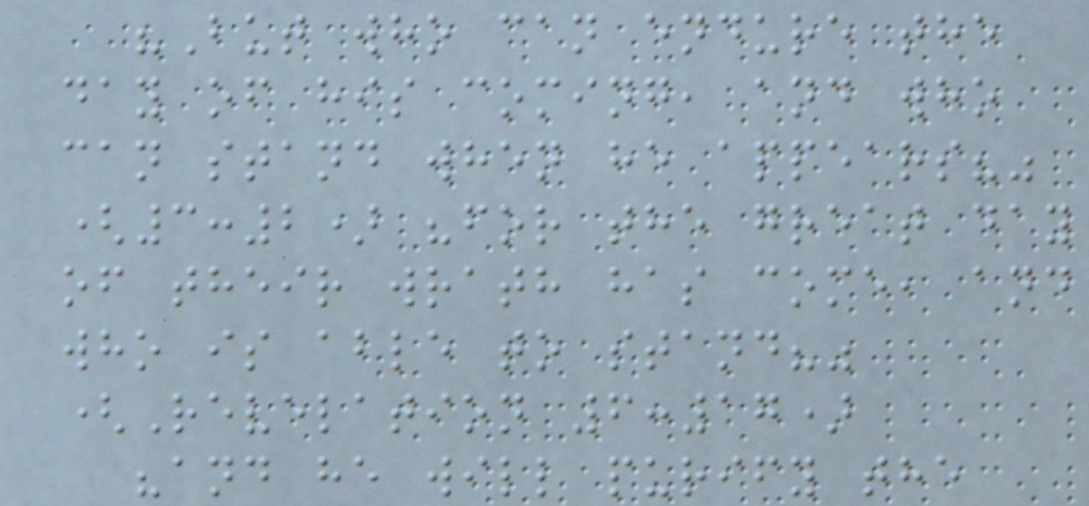"But who can endure the
day of his coming, and who
can stand when he appears?"
(3:2) "for the great day
of their wrath has come, and
who is able to stand?"
(Revelation 6:17)
"and he will purify the
